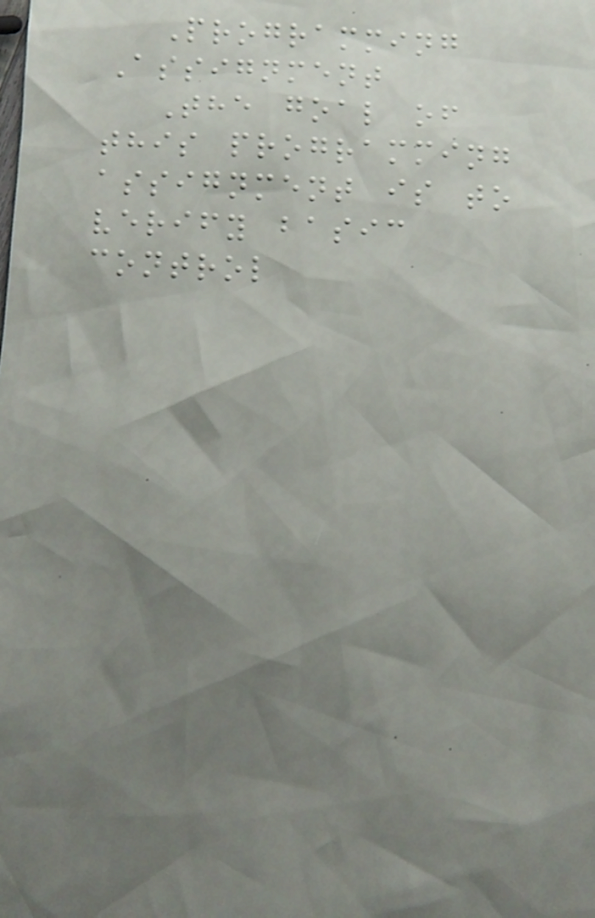Programming
Assignment
The goal of
this programming
assignment is to
verify basic
control
